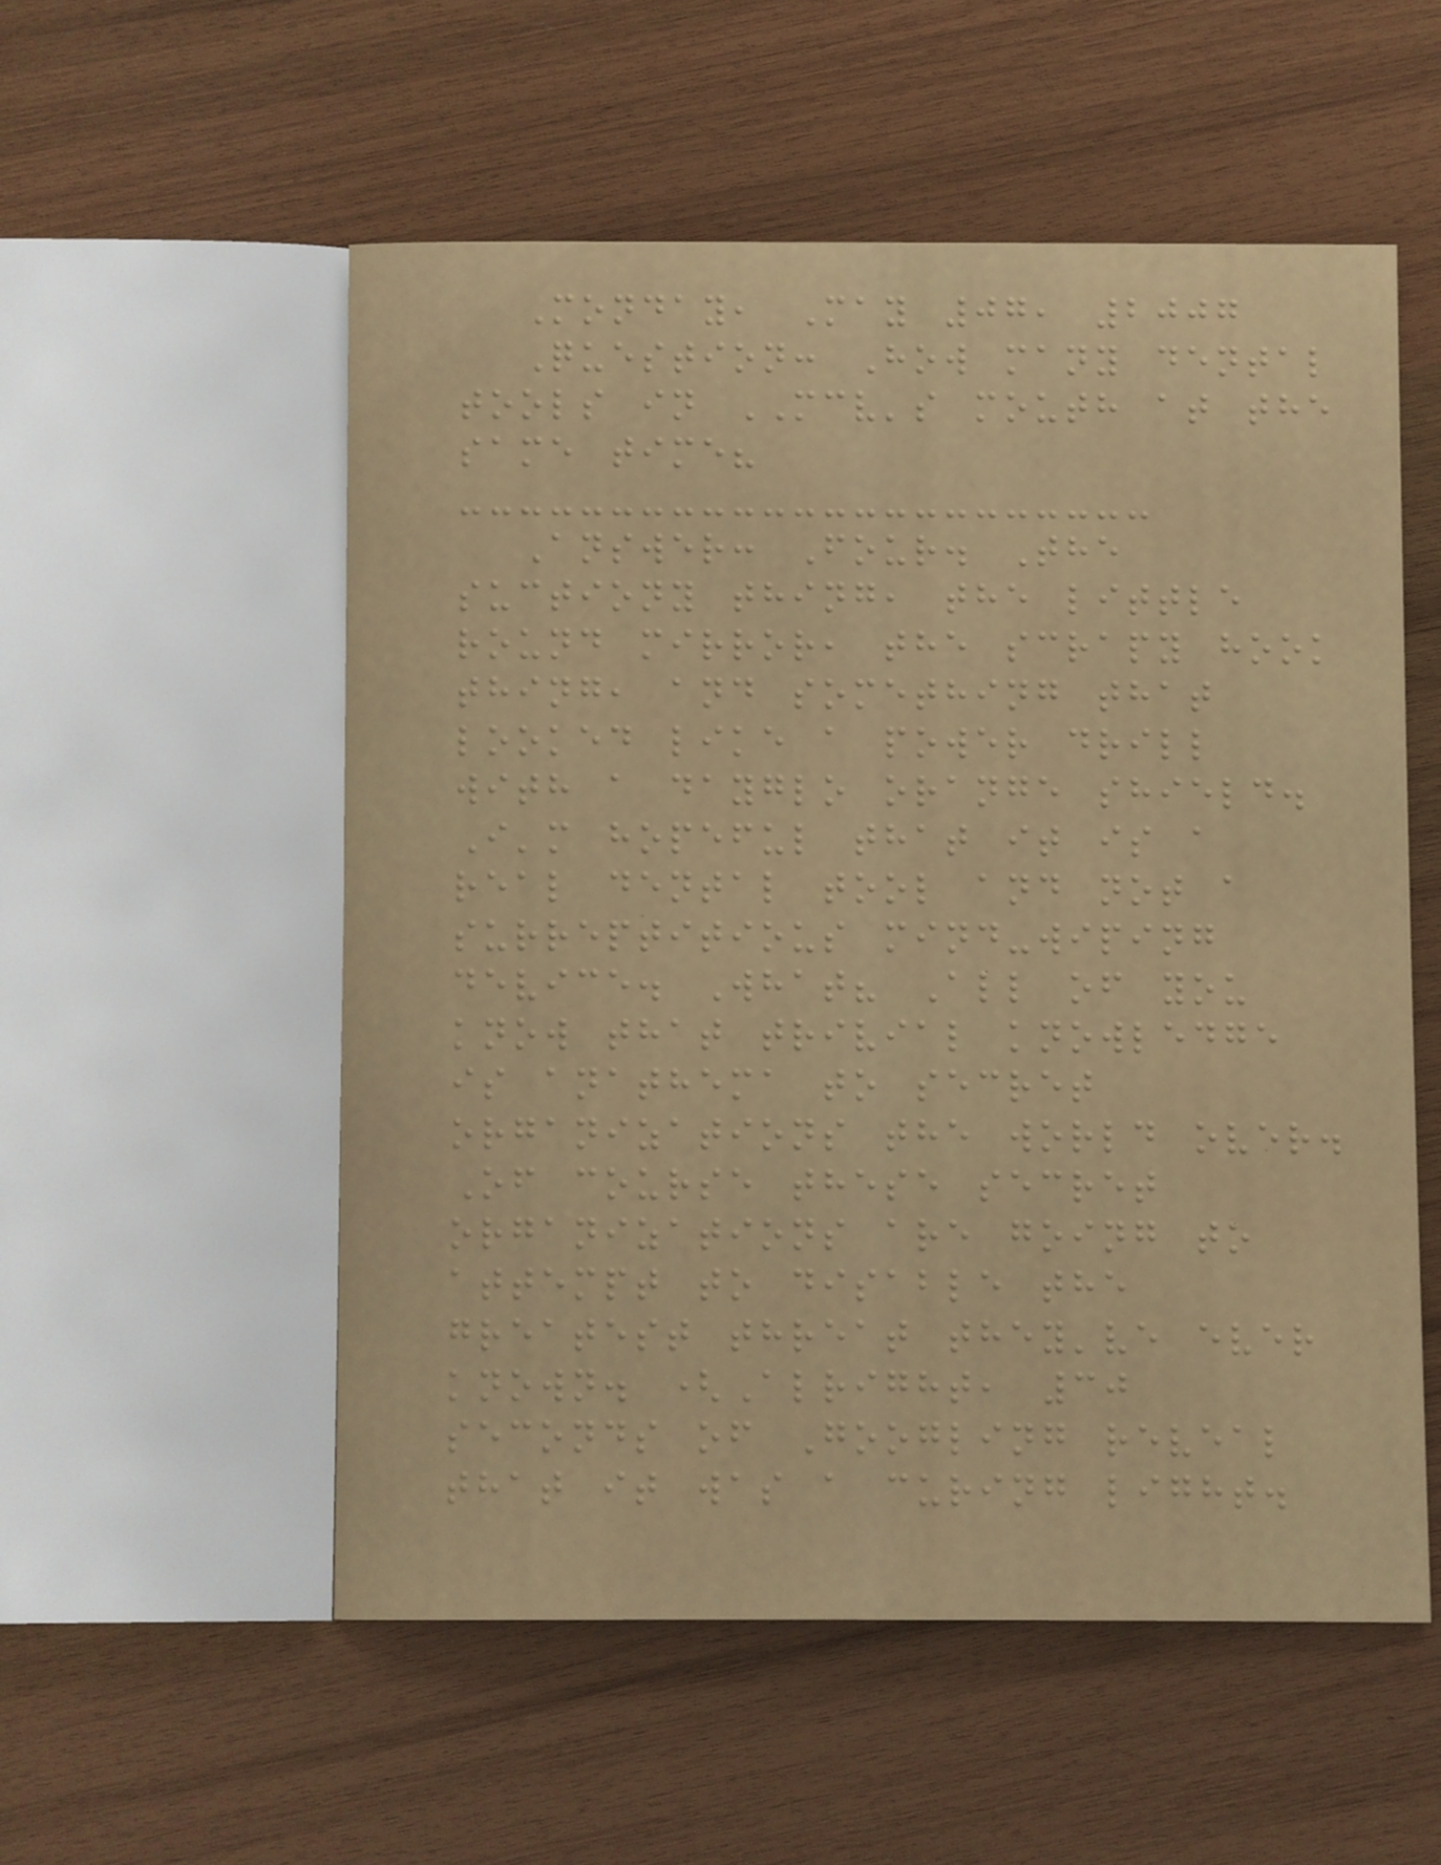Monday, May 07, 2007
Question: How many dental
tools in MCV's mouth at the
same time?
Answer: Four. The
suctiony thing, the little
round mirror, the scrapy hook
thing, and something that
looked like a power drill
with a dayglo orange shield.
I'm hopeful that it is a
real dental tool and not a
surreptitious mind-wiping
device. What? All of you
know that trivial knowledge
is anathema to secret
organizations the world over.
Of course these secret
organizations are going to
attempt to disable the
greatest threat they've ever
known. (Alright, 30
seconds of Googling reveal
that it was a curing light.
